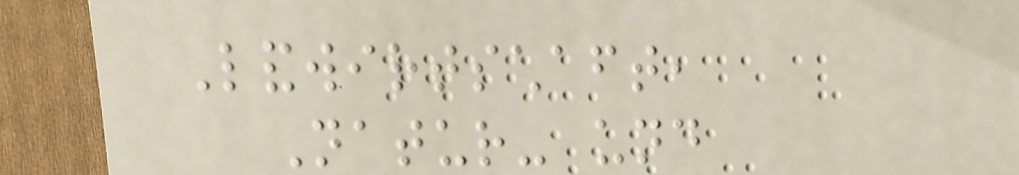Landwirtschaft,
Natur- und
